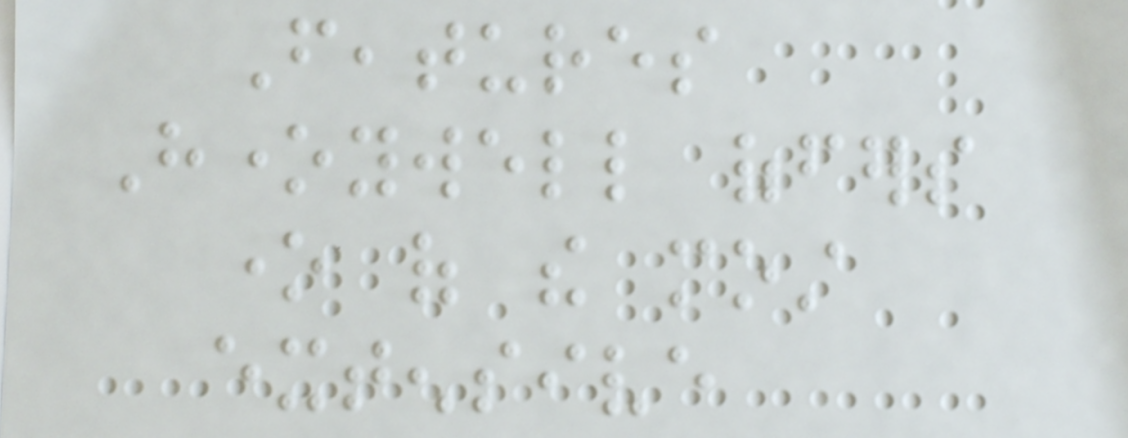Features
Honeywell offers
one of the most
extensive
